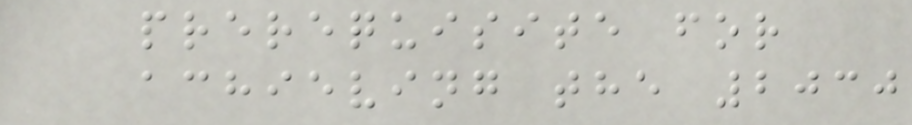prerequisite for
achieving the 2030
